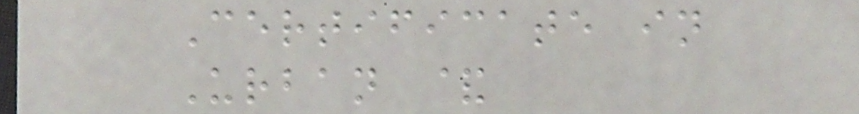Certificate in
Urban &
